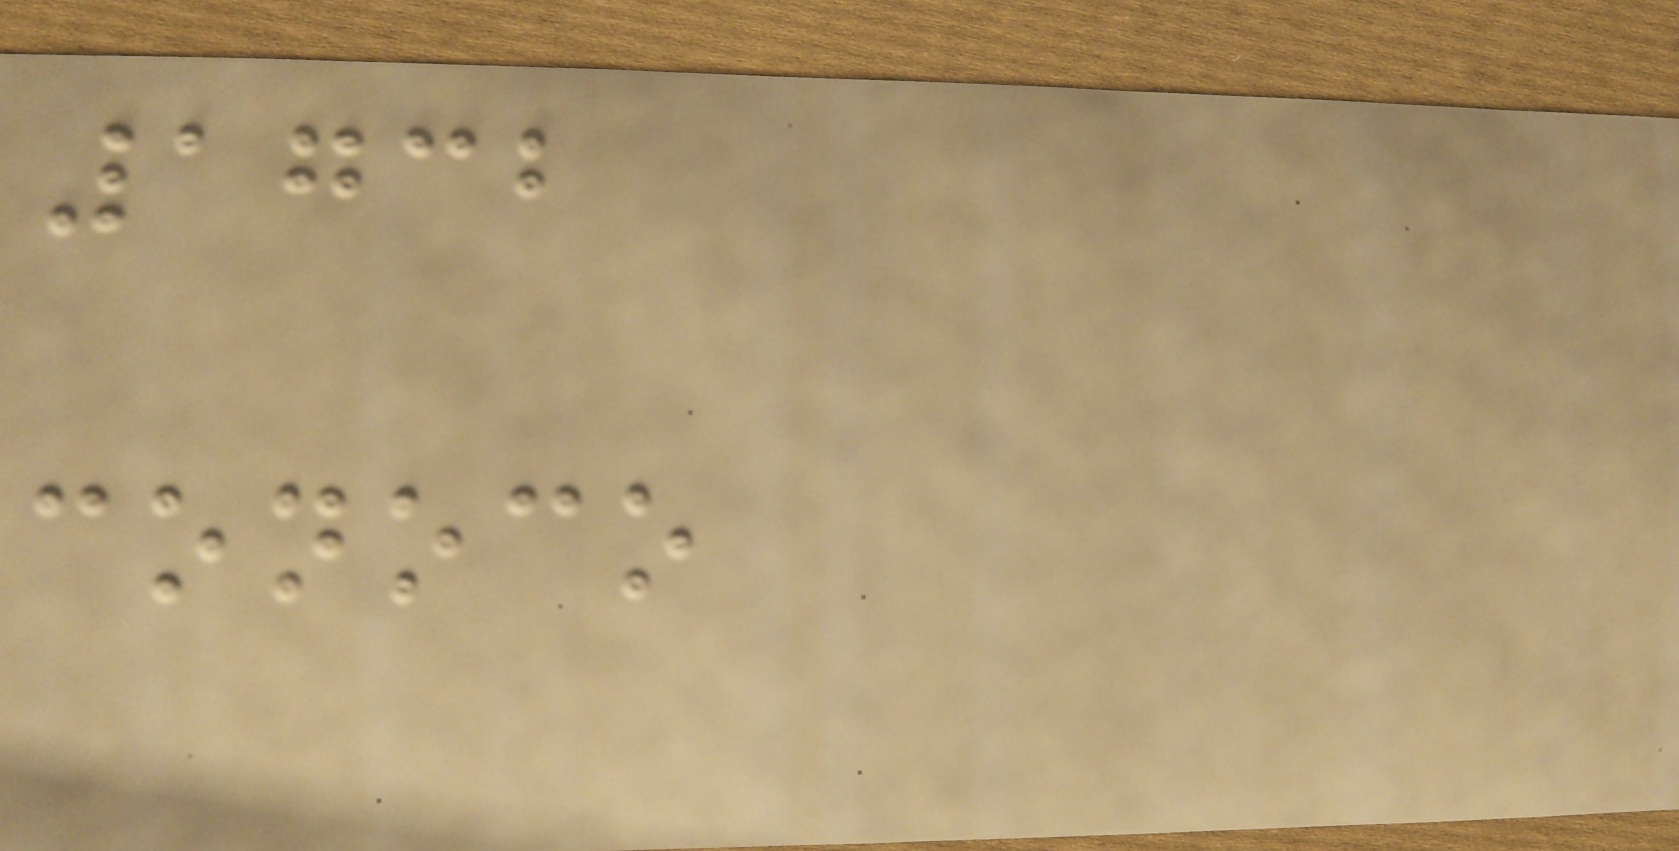1732
conoco
